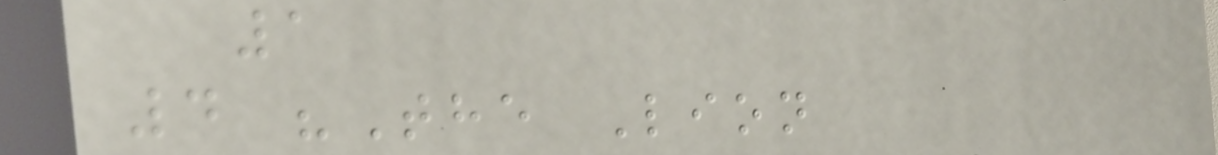1
4 "The Lion
